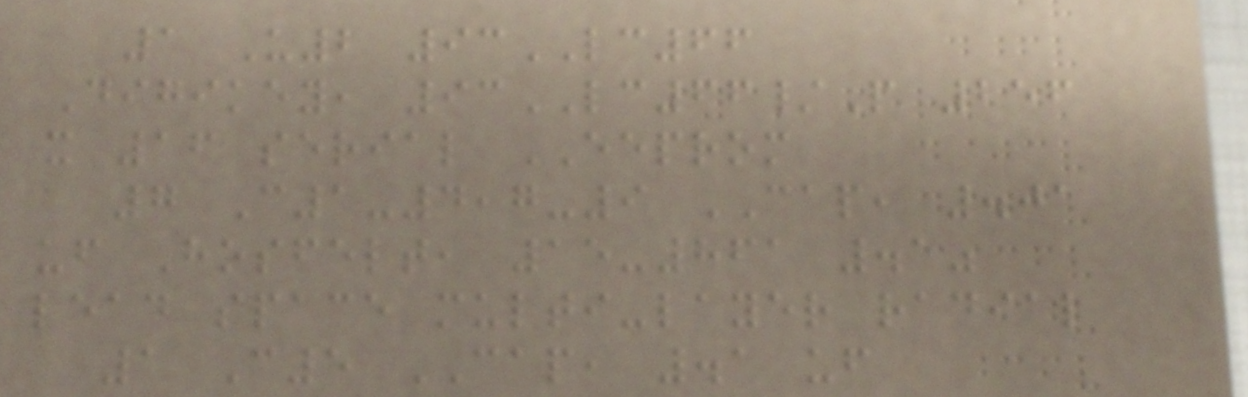1 U2 93LC66
Digikey, 93LC66/P 256
x 16 serial EEPROM
7 C1-4,7-9 CAP, .01
uf Hosfelt, 15-861 .1"
lead space multi-layer radial
1 C5 CAP, .1 uf
